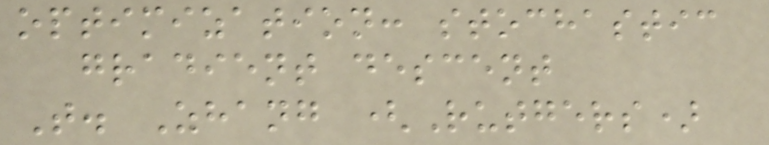optimization: stochastic
gradient descent
T. Zhang (Rutgers)
